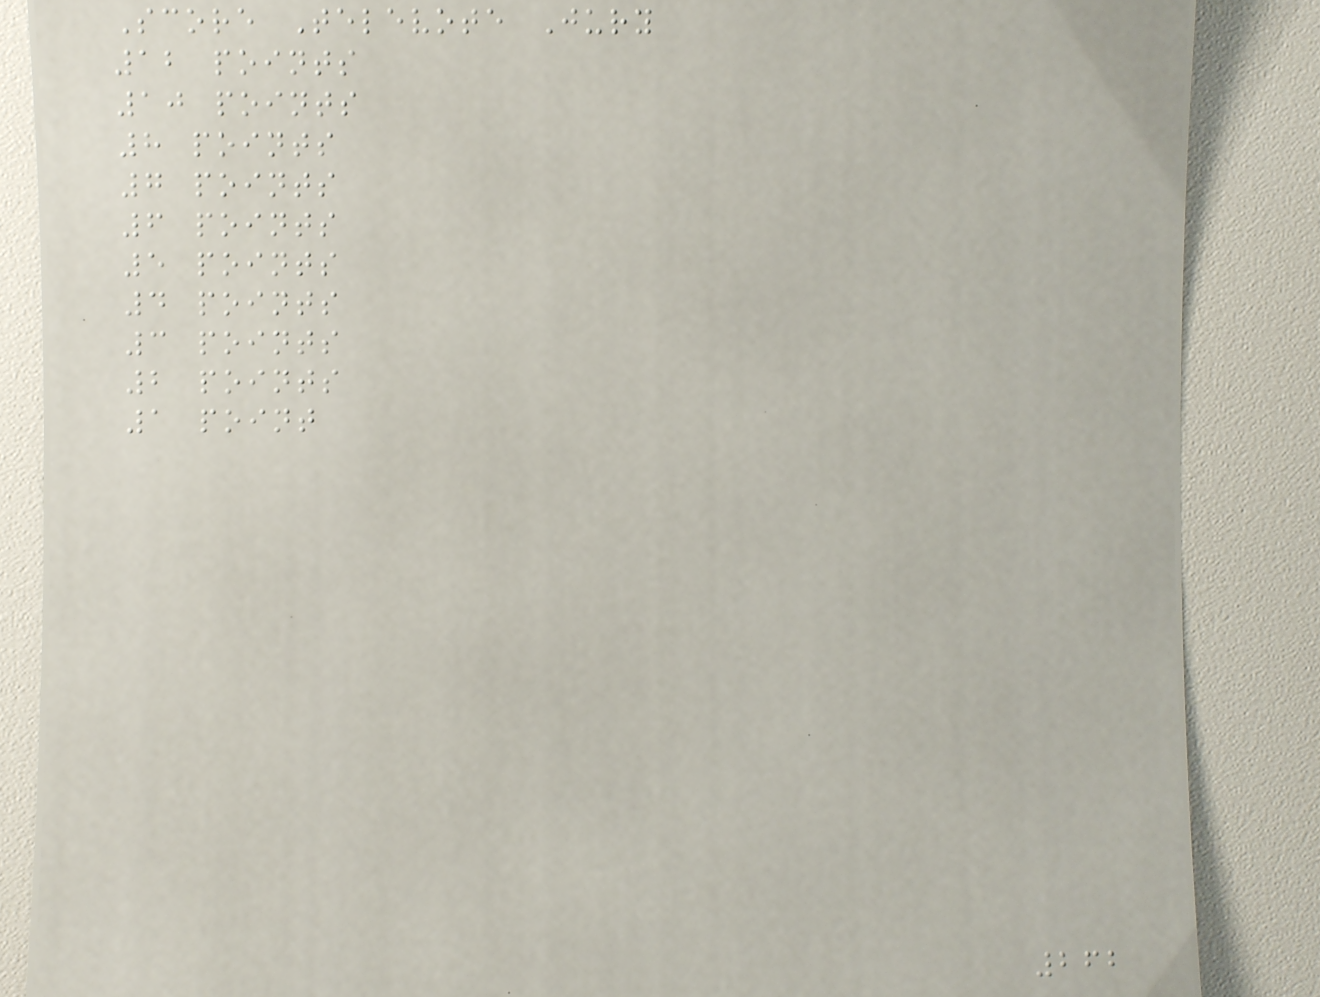Score Televote Jury
12 points
10 points
8 points
7 points
6 points
5 points
4 points
3 points
2 points
1 point
262
